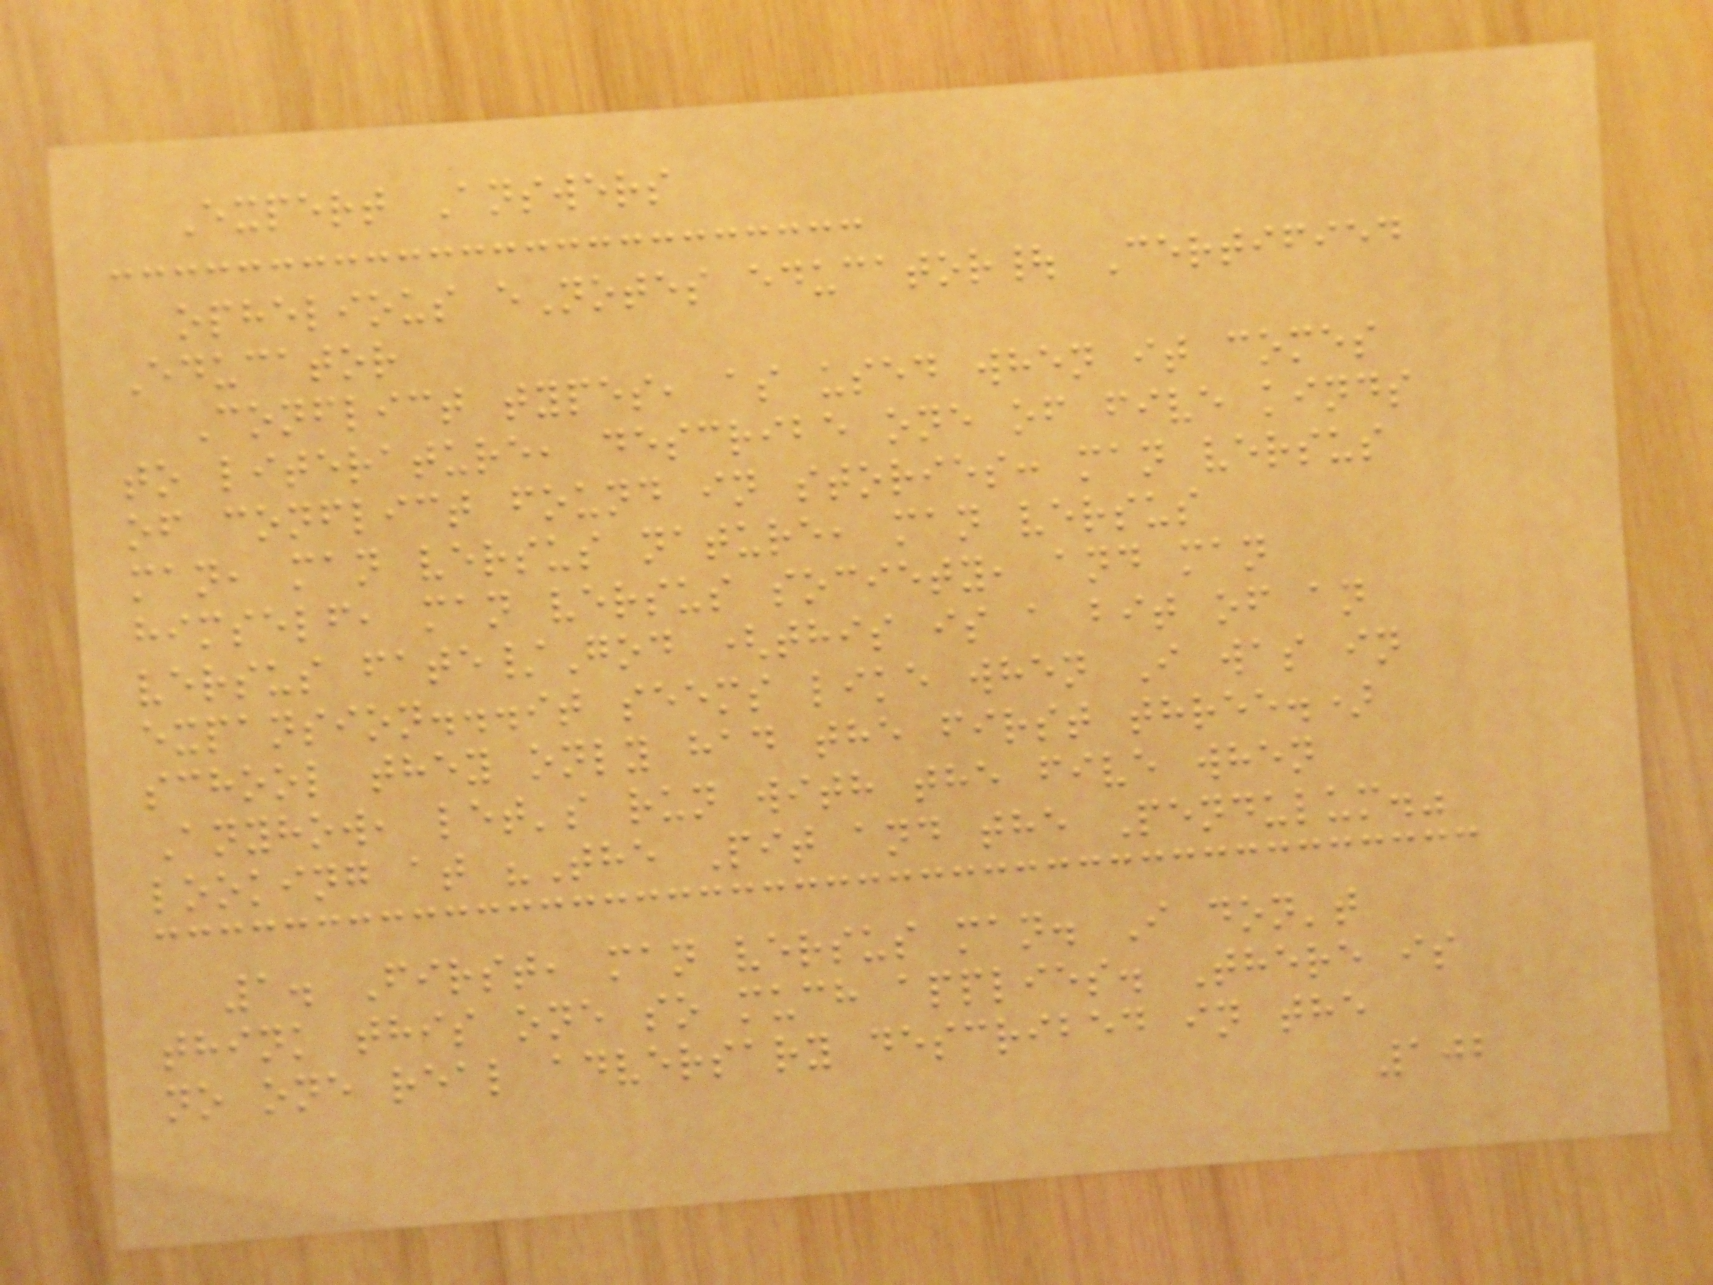Expert Answers
ophelious eNotes educator| Certified
Educator
Conflict types, as used when it comes
to literature, describe one of five kinds
of conflict found in stories: man versus
man, man versus nature, man versus
himself, man versus society, and man
versus fate/God (this is a bit of an
expansion...it seems like when I was in
school they only had the first three.)
Anyhow, let's run with the five when
looking at "The Pit and the Pendulum."
1. First, man versus man. I don't
think this one so much applies. There is
no one real adversary described in the
102
